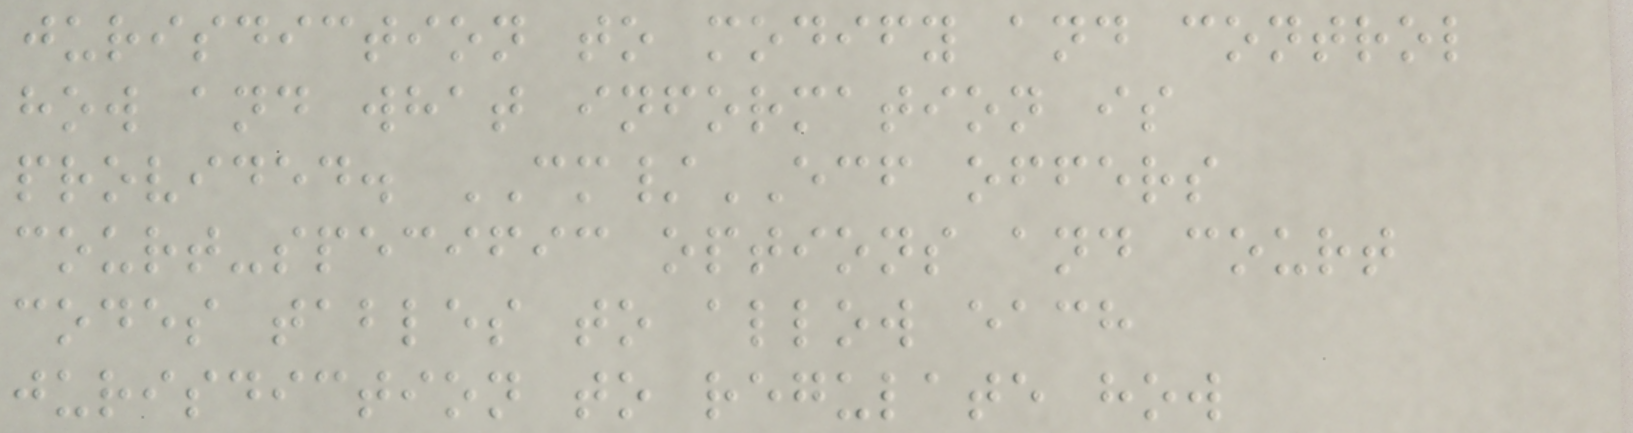jurisdiction to modify and control
how and what information is
provided. CM/ECF offers
court-specific options and court
codes tables to allow each
jurisdiction to regulate how
